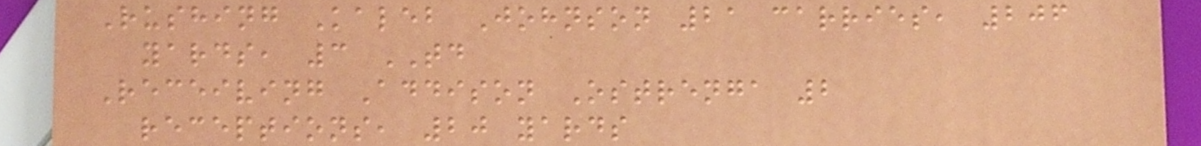Rushing Kaleb Johnson 21 carries, 206
yards, 3 TD
Receiving Addison Ostrenga 2
receptions, 20 yards
